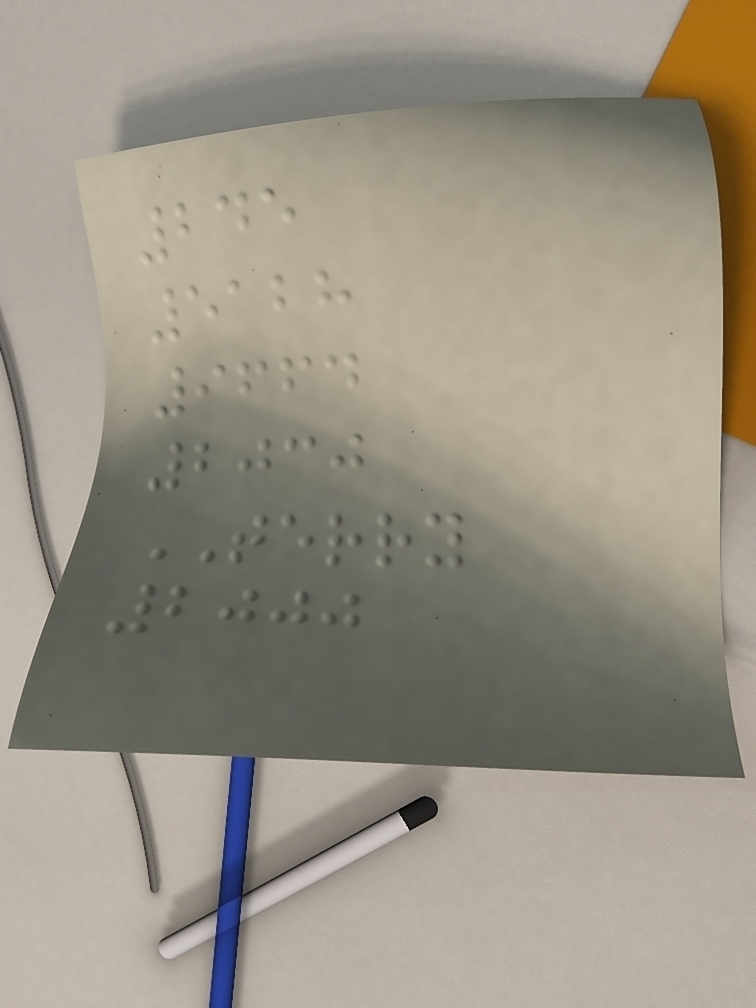245
5128
9664
2030
TERRY
2000
